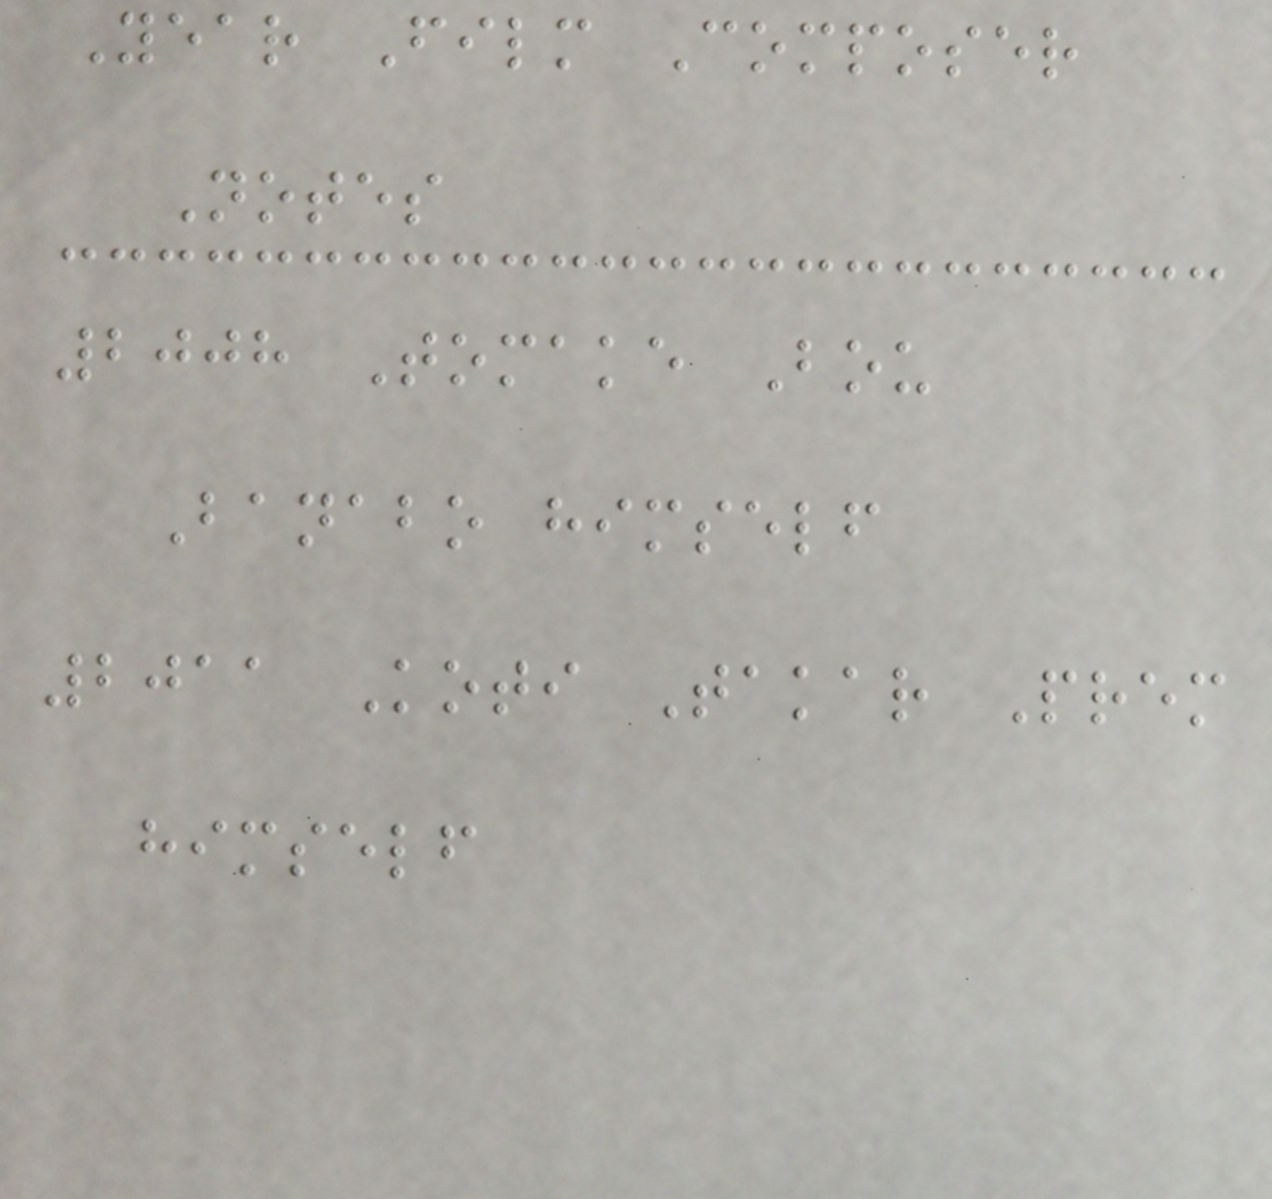Year Film Composer
Notes
2008 Tomake Bou
Banabo himself
2011 Koti Takar Prem
himself
